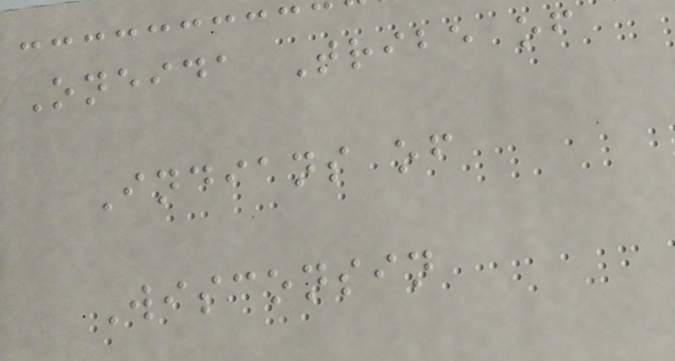Oneida Tribe of
Indians of
Wisconsin
